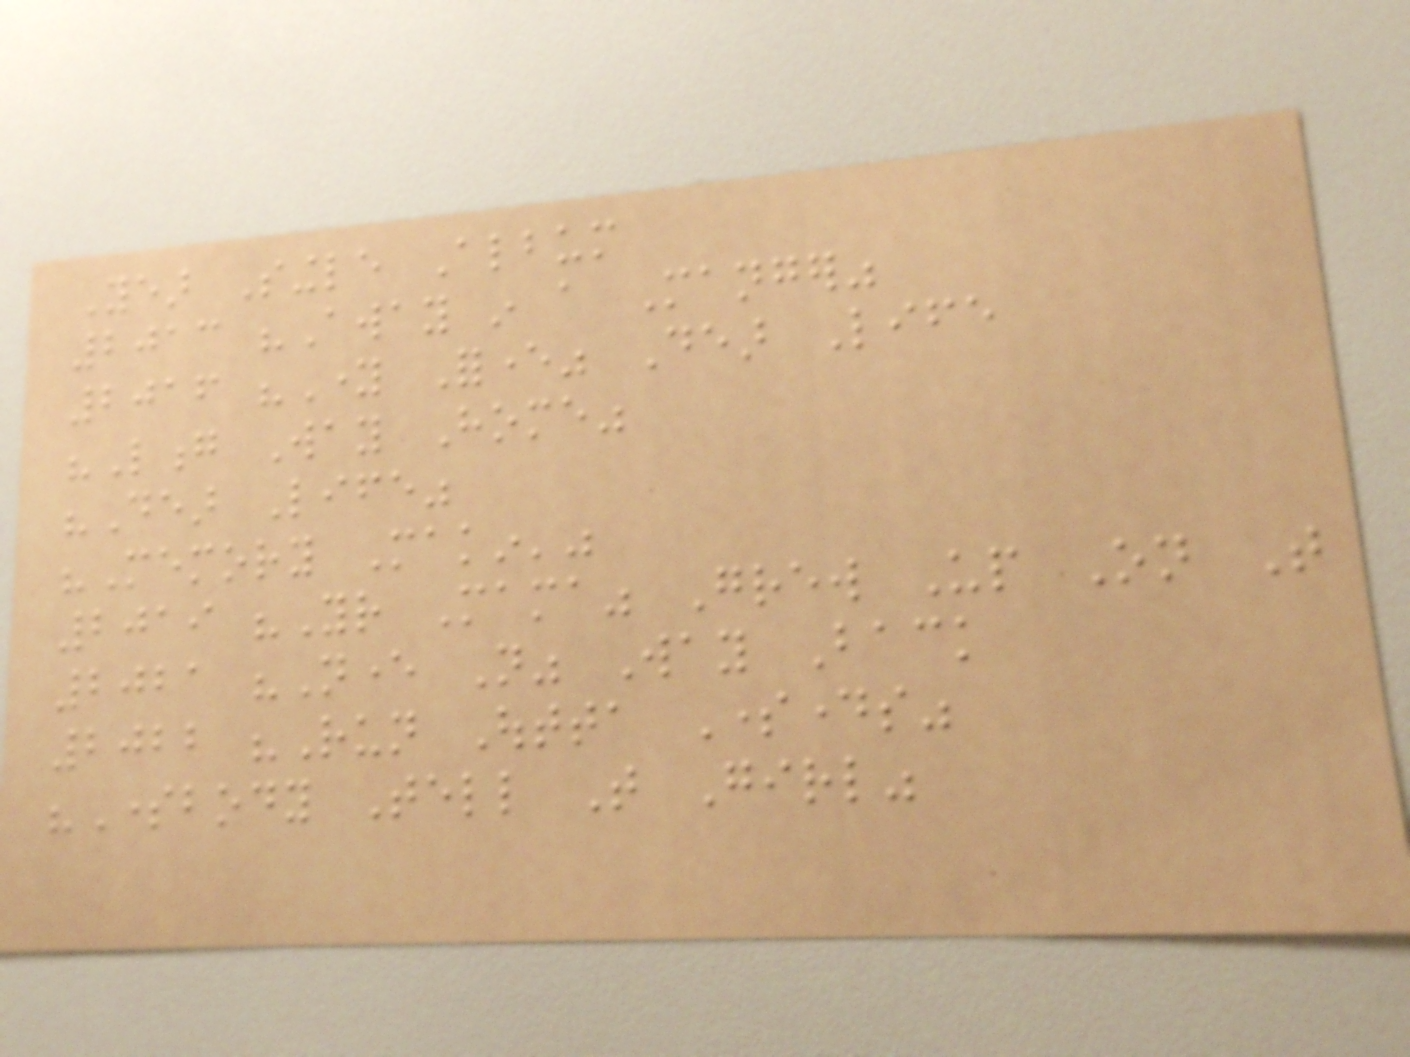Year Single Album
2013 "Away in a Manger"
2016 "Young Forever" Dear Life
"Long Way Home"
"Dear Life"
"Memory Makin'"
2019 "Your Mama" Grew Up On That
2021 "Never Not" Way Back
2022 "Run Outta Somedays"
"Somebody Tell That Girl"
